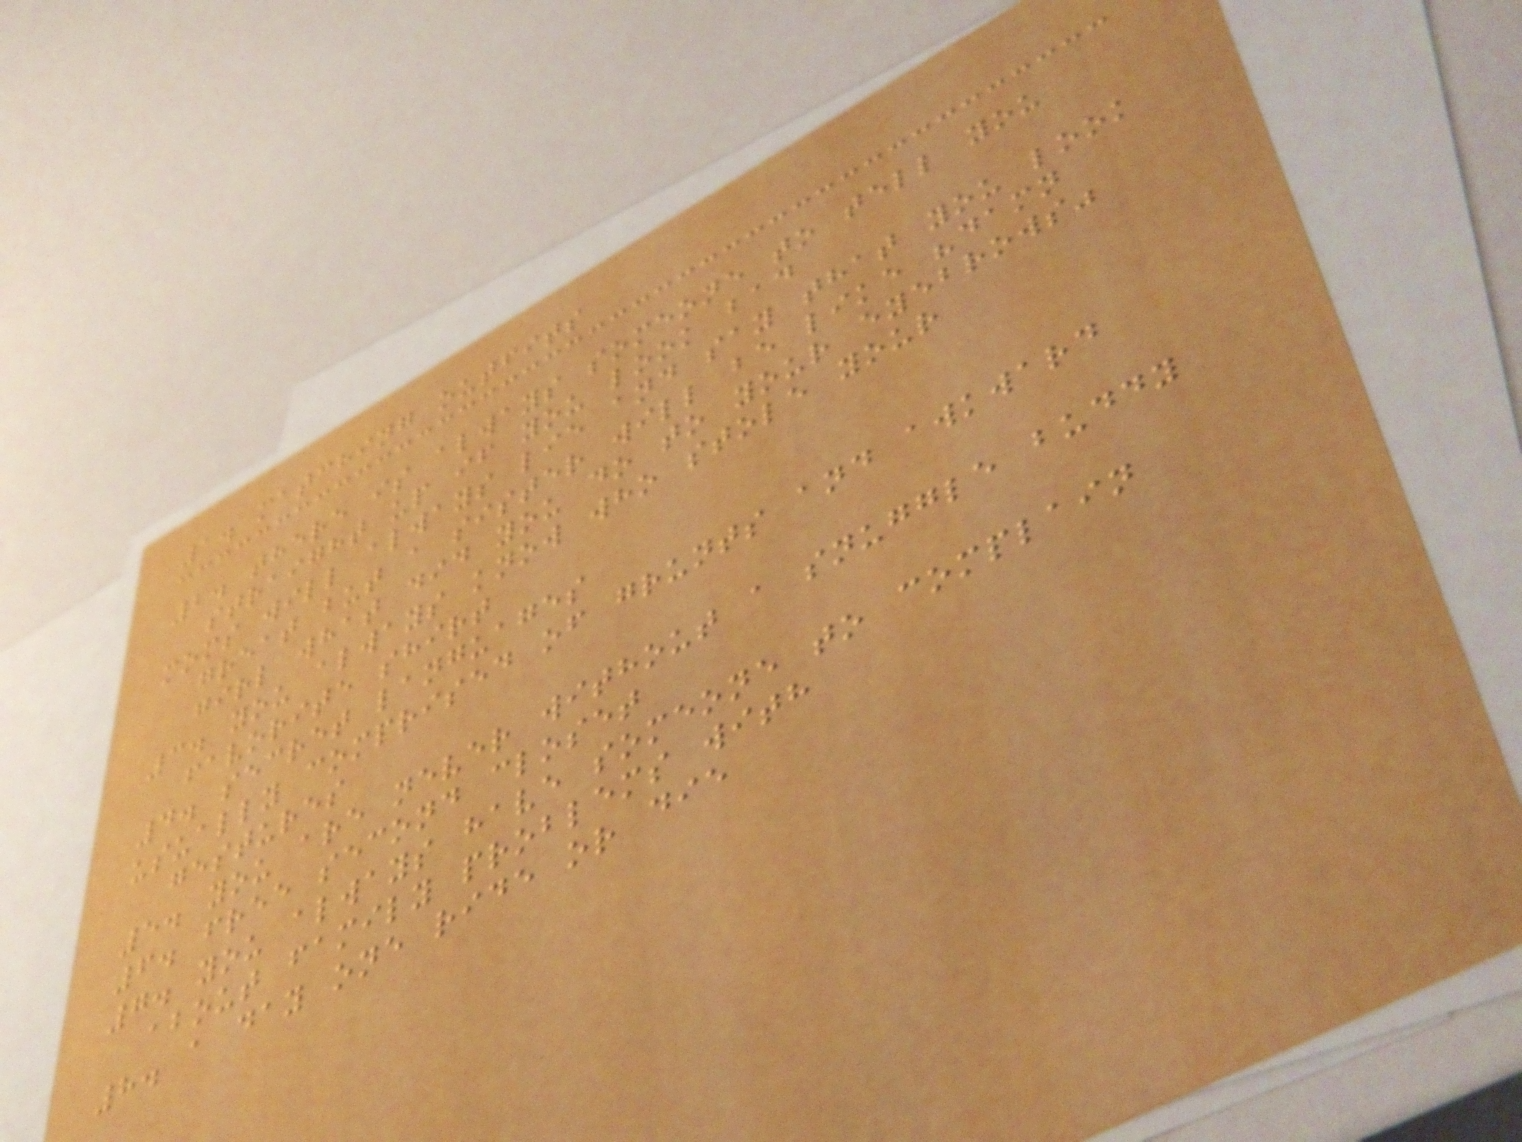1. matching outfits
2. there is always someone to tell you
straight up if you look bad
moms will always lie and say that you look
great but a sister will be like "damn
girl what did you do to your eyebrows"
3. you always know who stole your
favorite shirt
4. secret languages
usually comprised of grunts and awkward
gestures
5. you are never without a snuggle buddy
6. free second closet
7. you always have someone to complain
about family problems with
8. a day one ride or die
